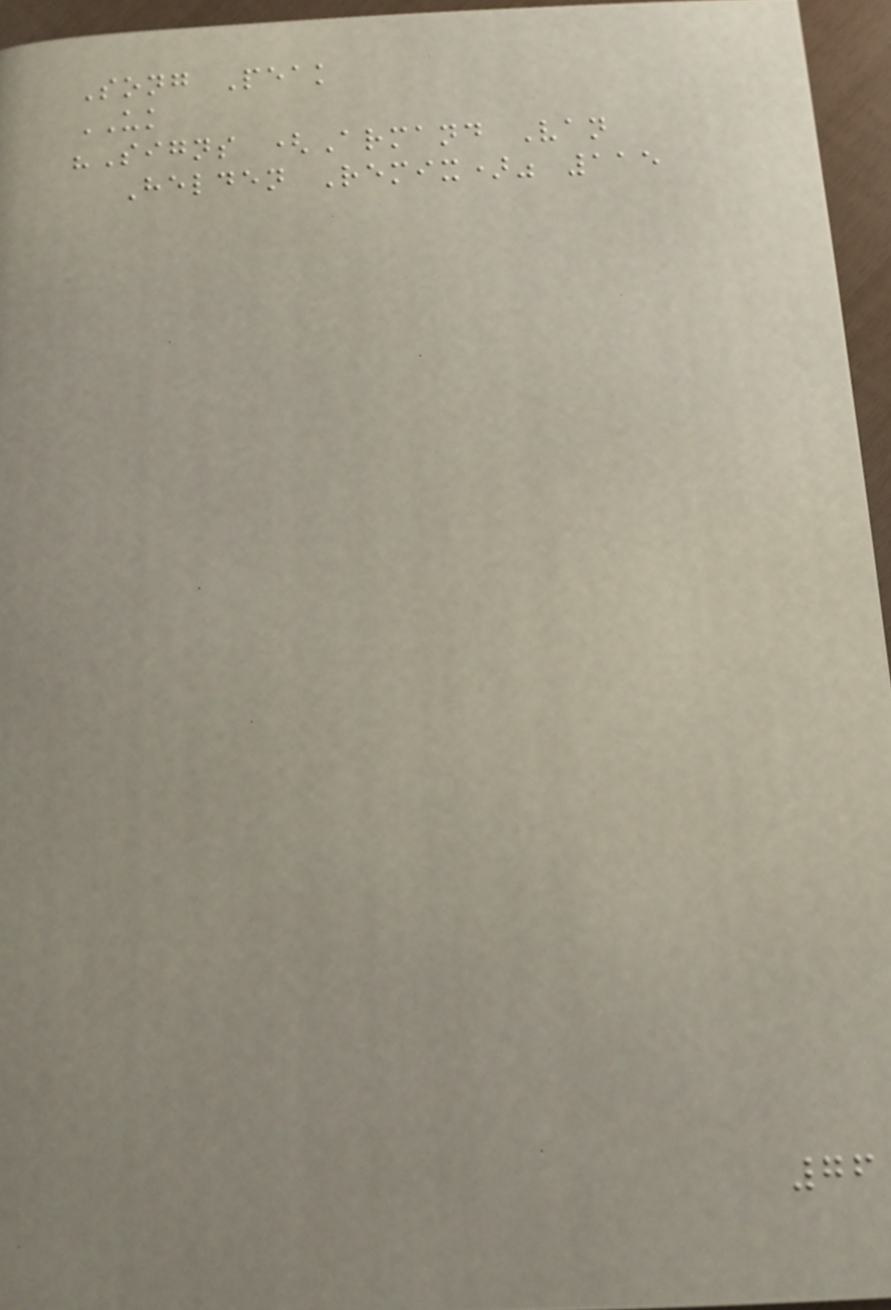Song Peak
UK
"Signs (Armand Van
Helden Remix)" 115
76
